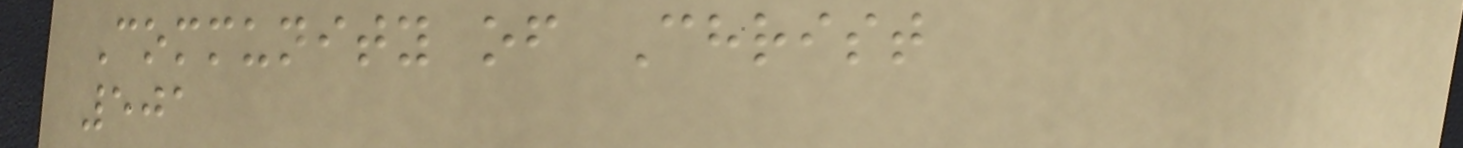Community of Christ
501
